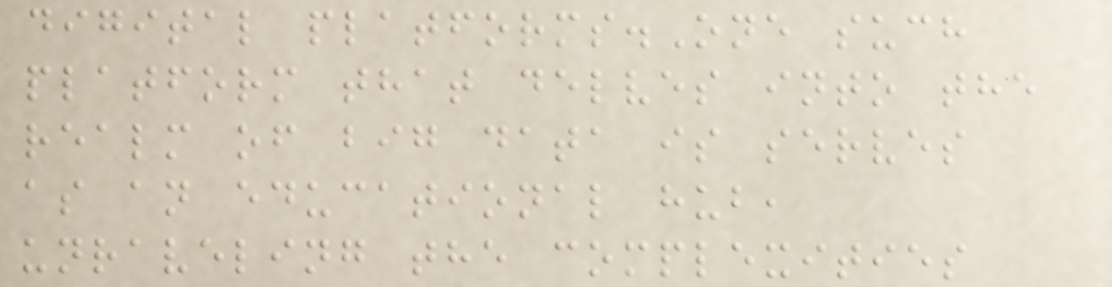digital platforms.One such
platform that delves into the
realm of big data is serves
as an educational hub,
unraveling the complexities
